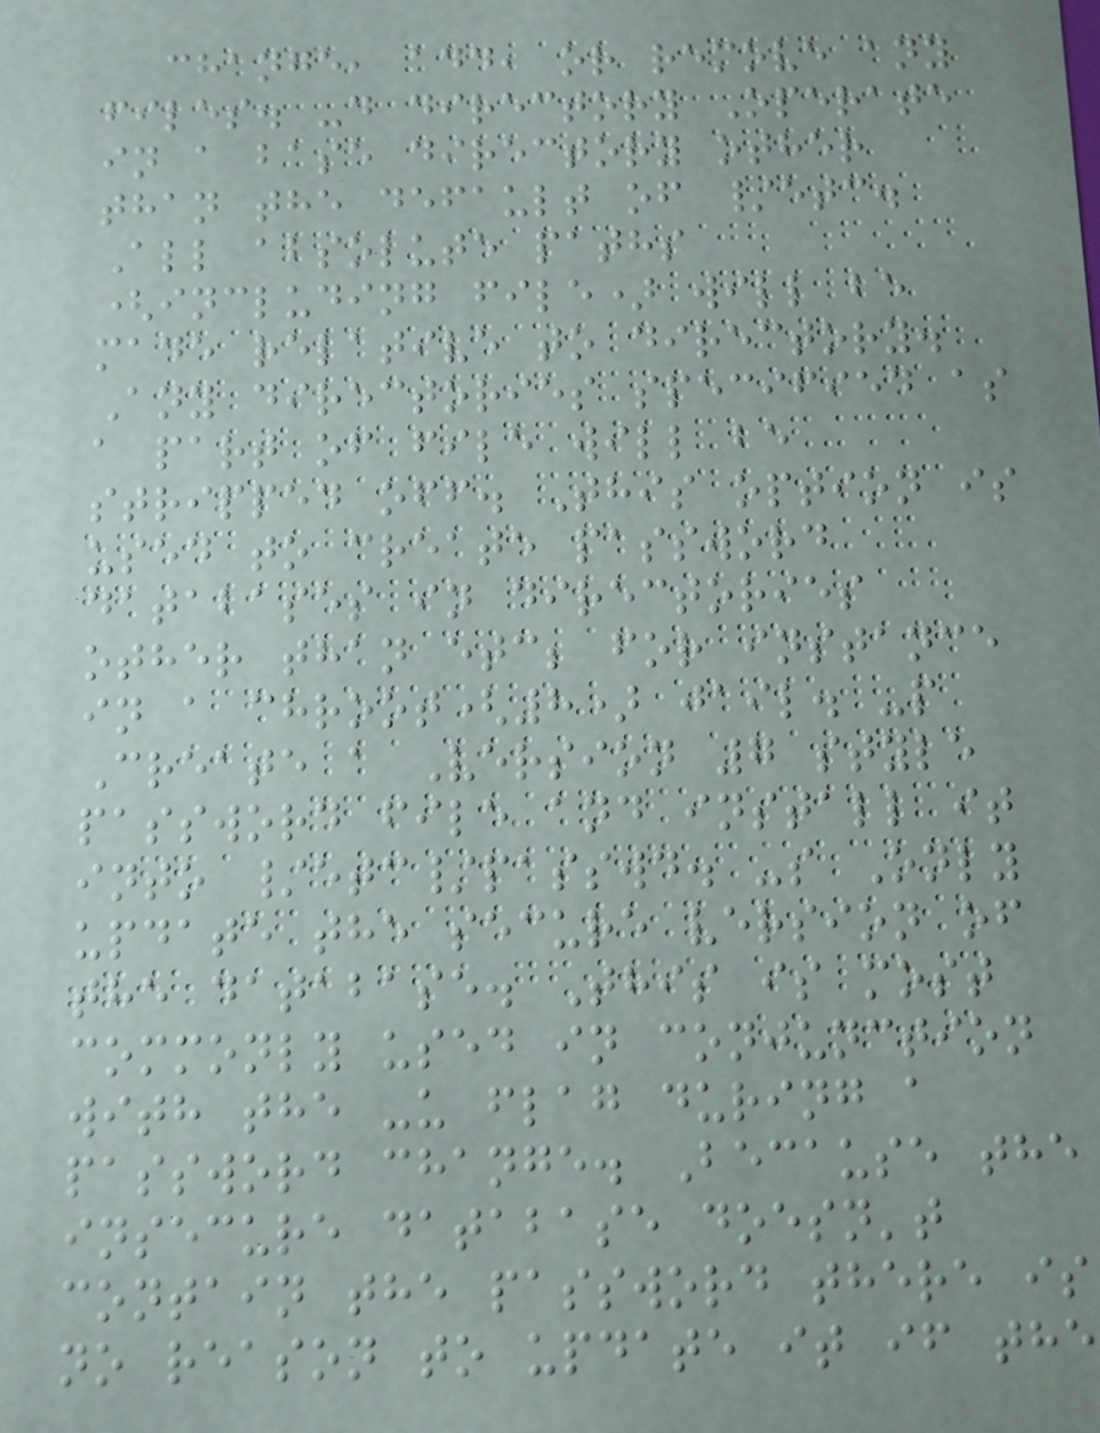change, add, or remove any
files. -d directory Operate
in a base directory other
than the default of /etc.
All absolute paths
(including file) will be
made relative to directory.
Any directories specified as
a part of file will be
stripped off. This option is
used to create password
databases in directories
other than etc; for instance
in a chroot(8) jail. -p
Create a Version 7 style
password file and install it
into /etc/passwd. -s Only
update the secure version of
the database. This is most
commonly used in conjunction
with the -u flag during a
password change. Because the
insecure database doesn't
contain the password there is
no reason to update it if the
